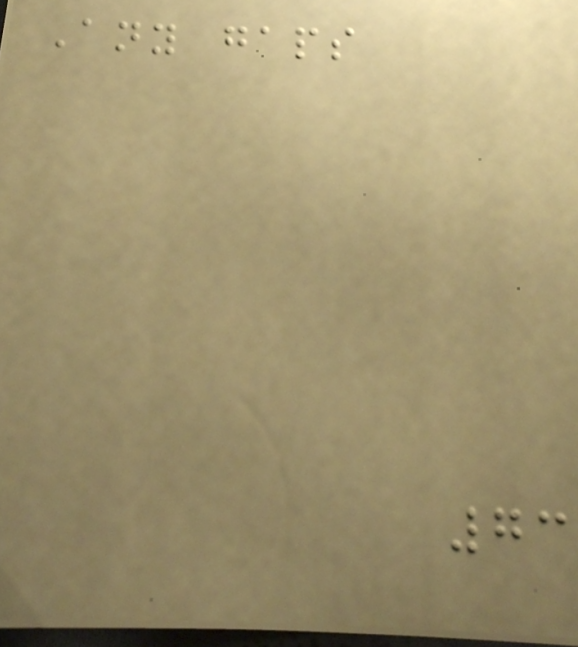Any gaps
73
